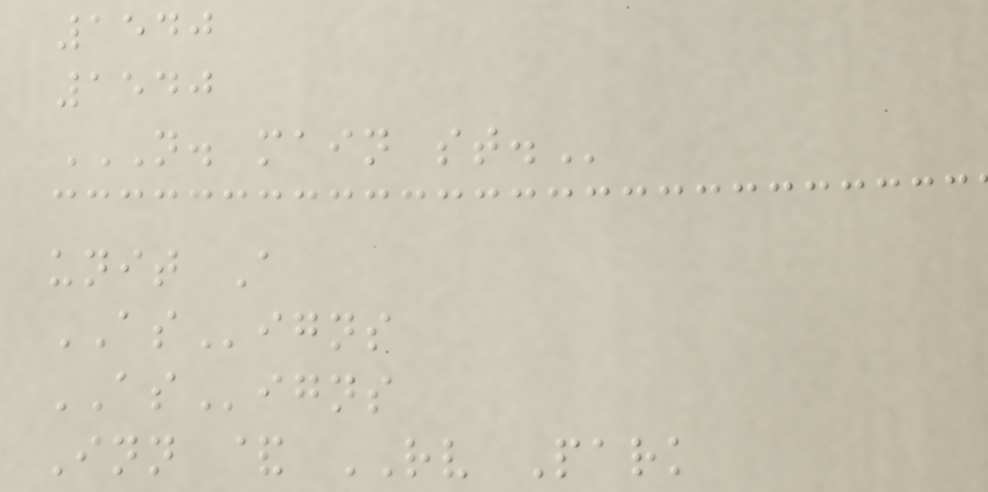1540
1540
N. MAIN ST.
unit A
ASigns
ASigns
Inn & RV Park
